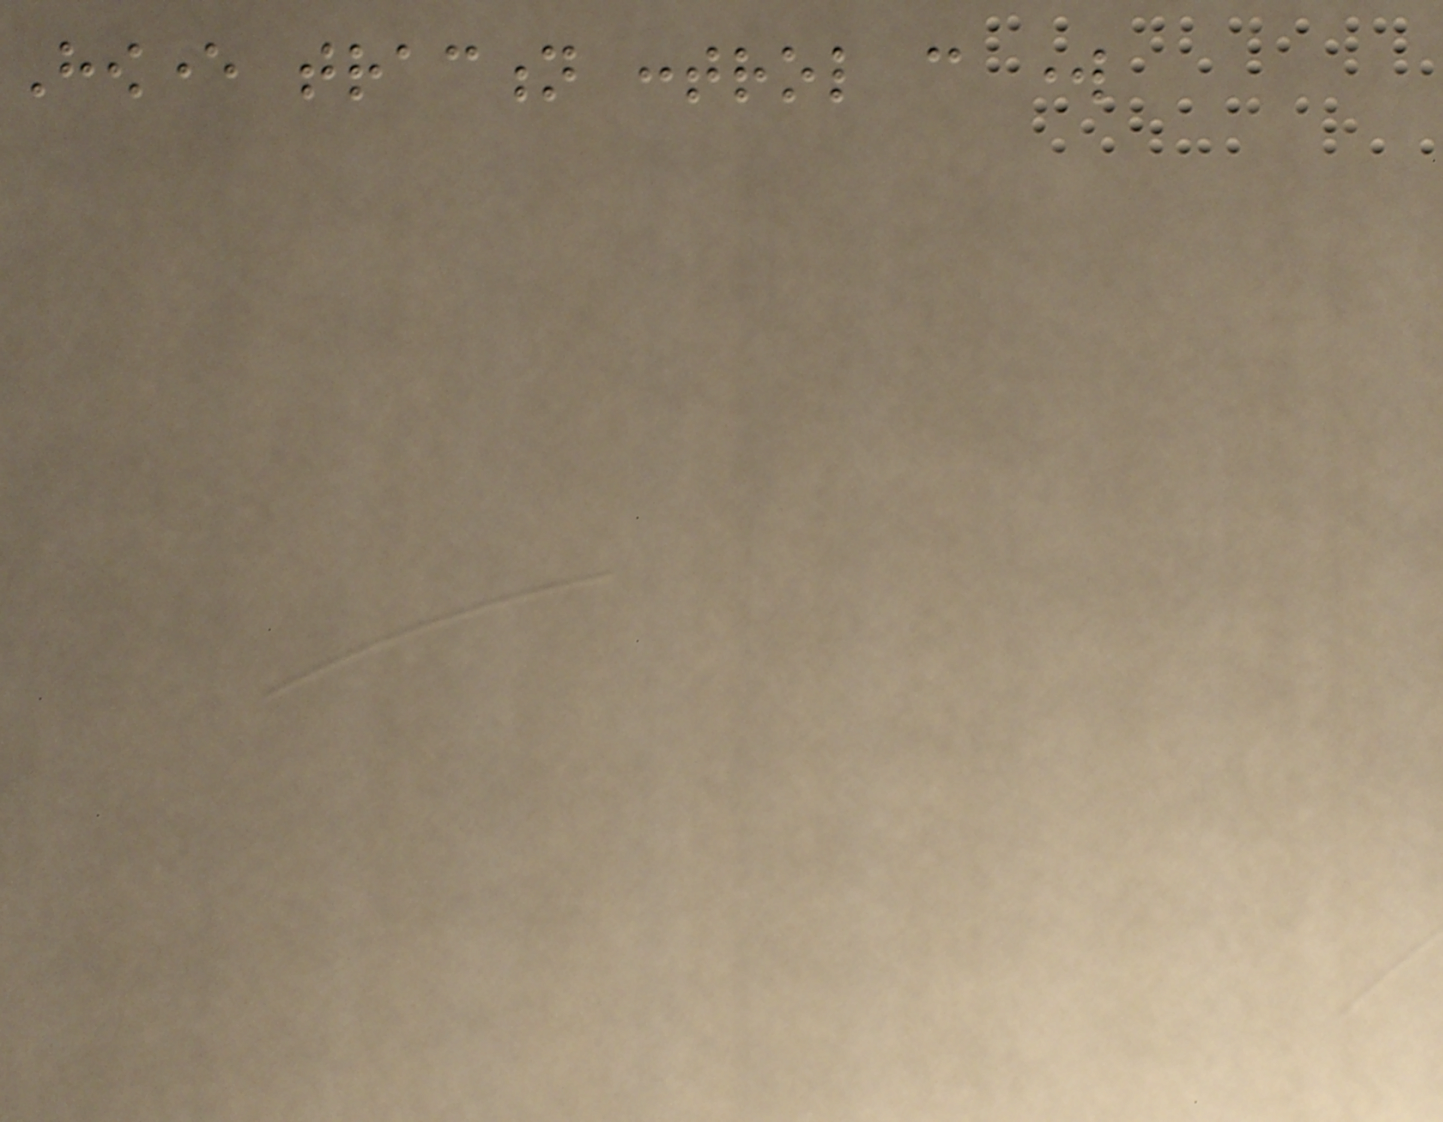However traction control can work
